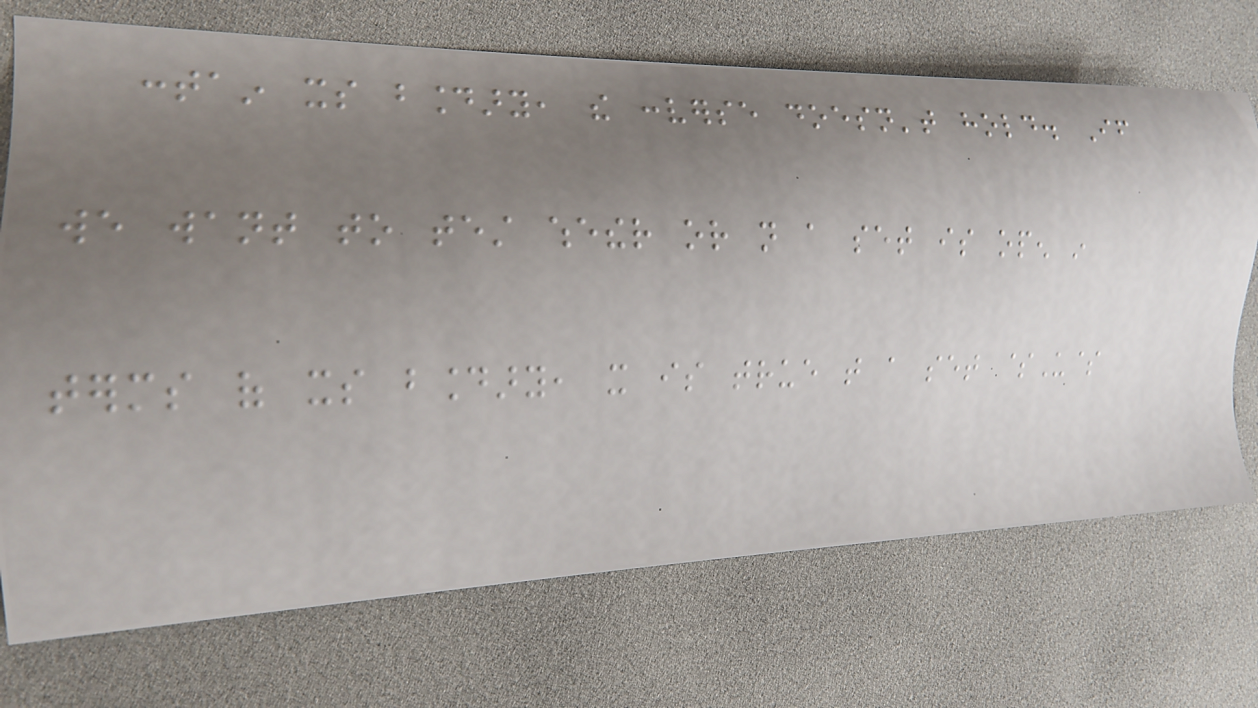contain its boundary, the converse doesn't hold. If
we want to test whether or not a set is open in
terms of its boundary, it is true that a set $U$
